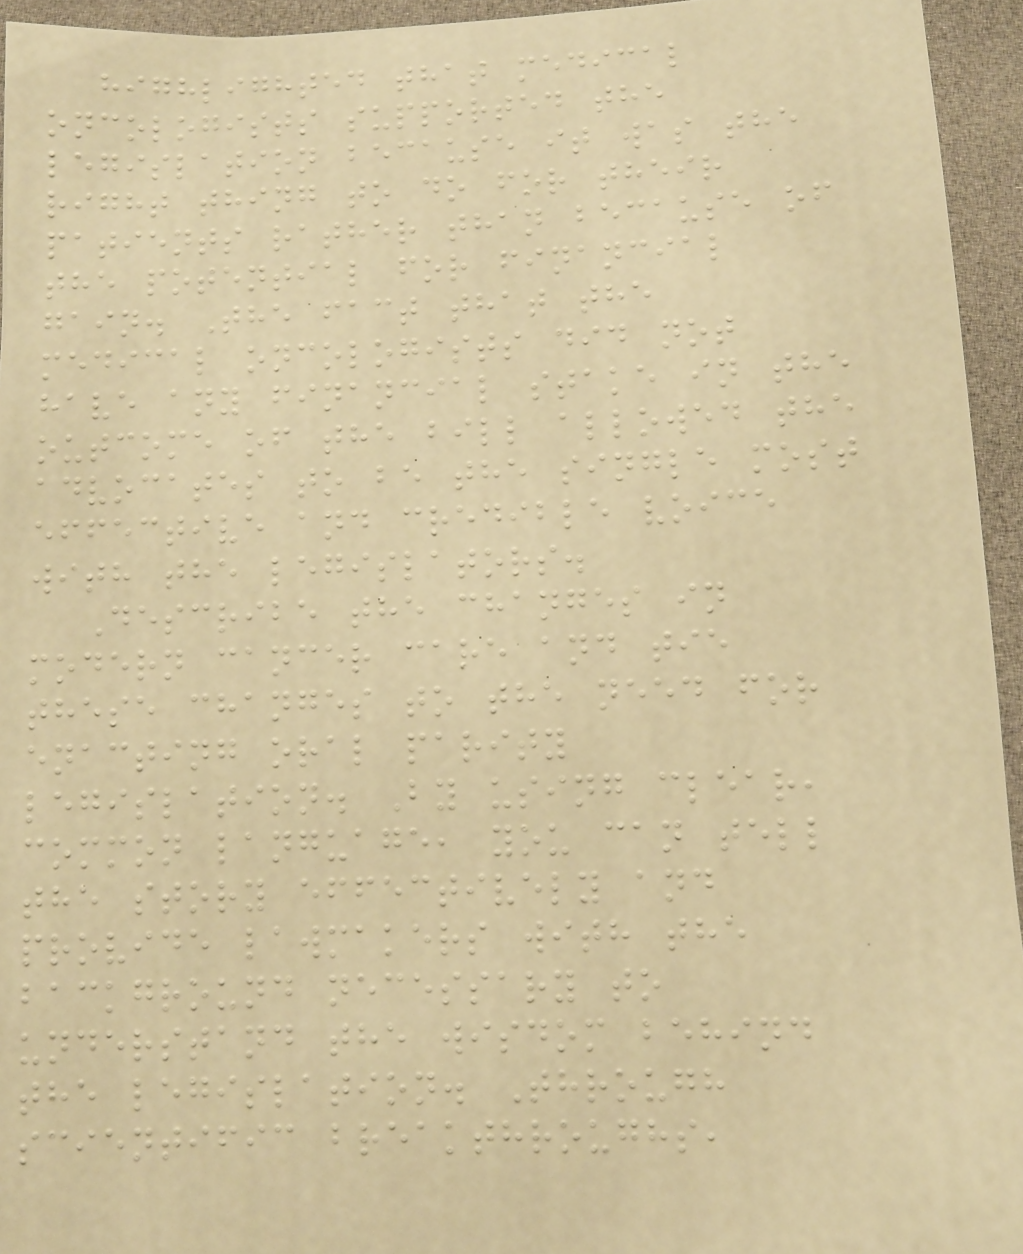highlighted that medical
oncologists supported the
legislation because it was the
right thing to do for their
patients rather than because of
the potential for financial
gain. The fact that the
medical oncologists did not
have any financial stake in the
outcome of the bill allowed the
advocates to be the single most
effective and credible voice
with the legislators.
Describe the changes in
modern cancer care and tie
these changes to the need for
enacting oral parity
legislation. By using clear,
common language, you can tell
the story effectively and
provide lawmakers with the
background necessary to
understand the wisdom behind
the legislation. Through
scientific breakthroughs,
